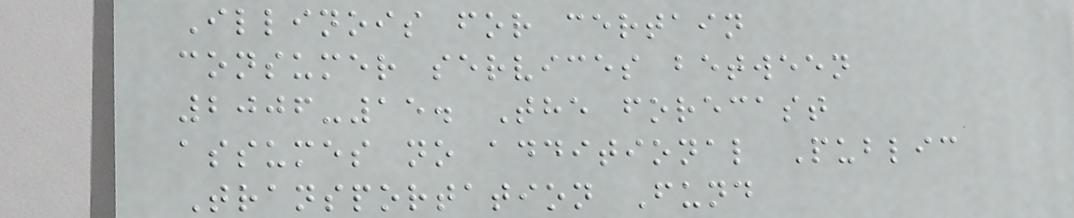Illinois for certain
consumer services between
2006-15. The forecast
assumes no additional Public
Transportation Fund
